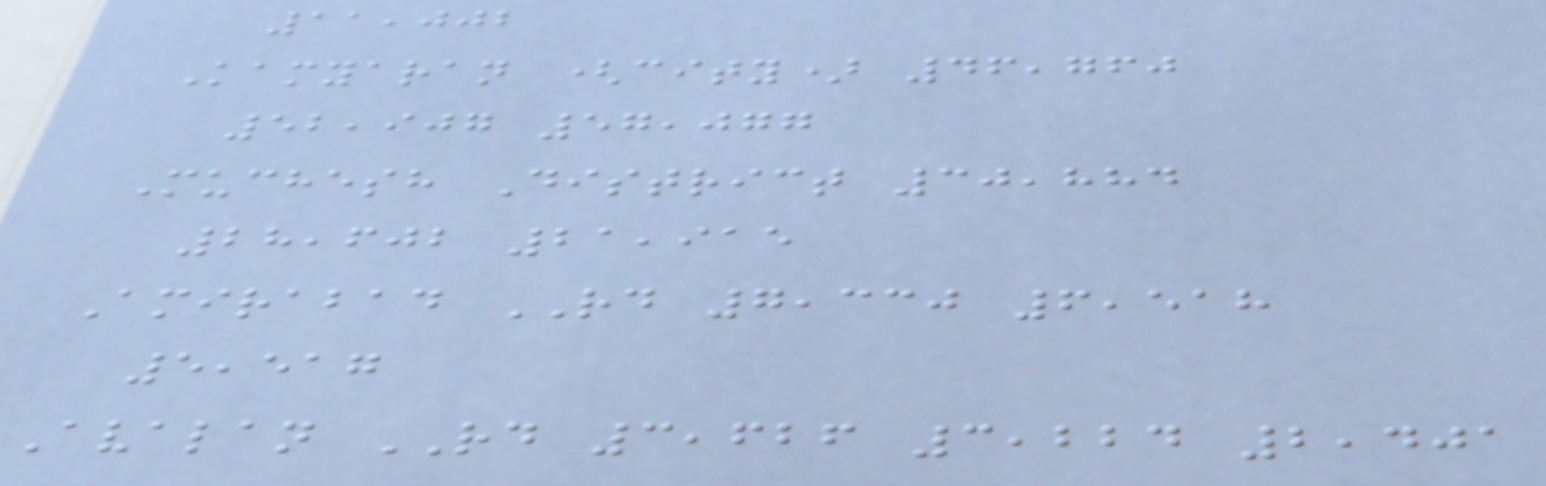11,002
Kamyaran (city) 46,760
52,907 57,077
Muchesh District 30,884
28,602 21,915
Amirabad RD 7,330 6,518
5,517
Avalan RD 3,626 3,224 2,401
